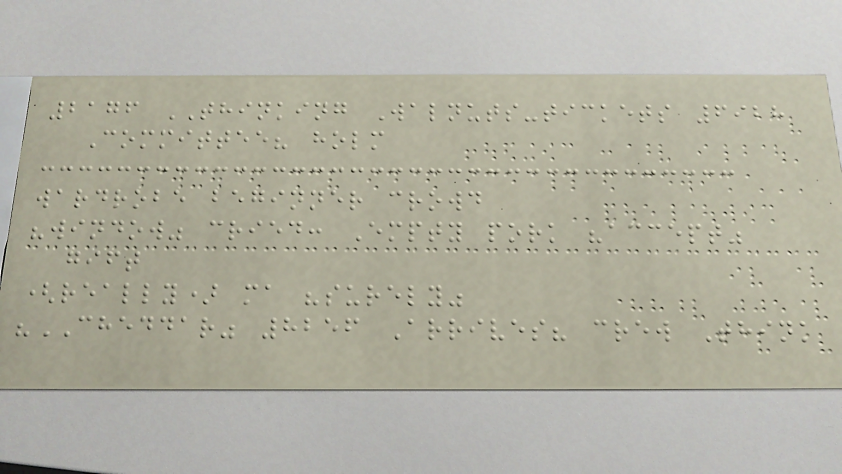2176 THINKING Walnuts-tickets 6928
Committee? holm
wardrobe beginner crowd
"window" cried: Empty pork "accept"
gift
(really) ma "surely"
"CHEDDAR" 8256 Arrives? crew Think
